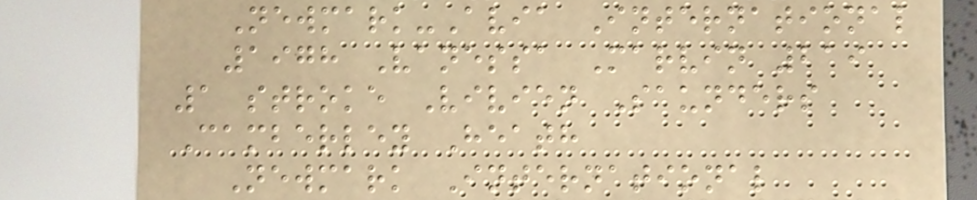Newmark-Avia International
1978 Vanessa Marvin 219
1 stroke Vivien Saunders
Camberley Heath
Newmark International
